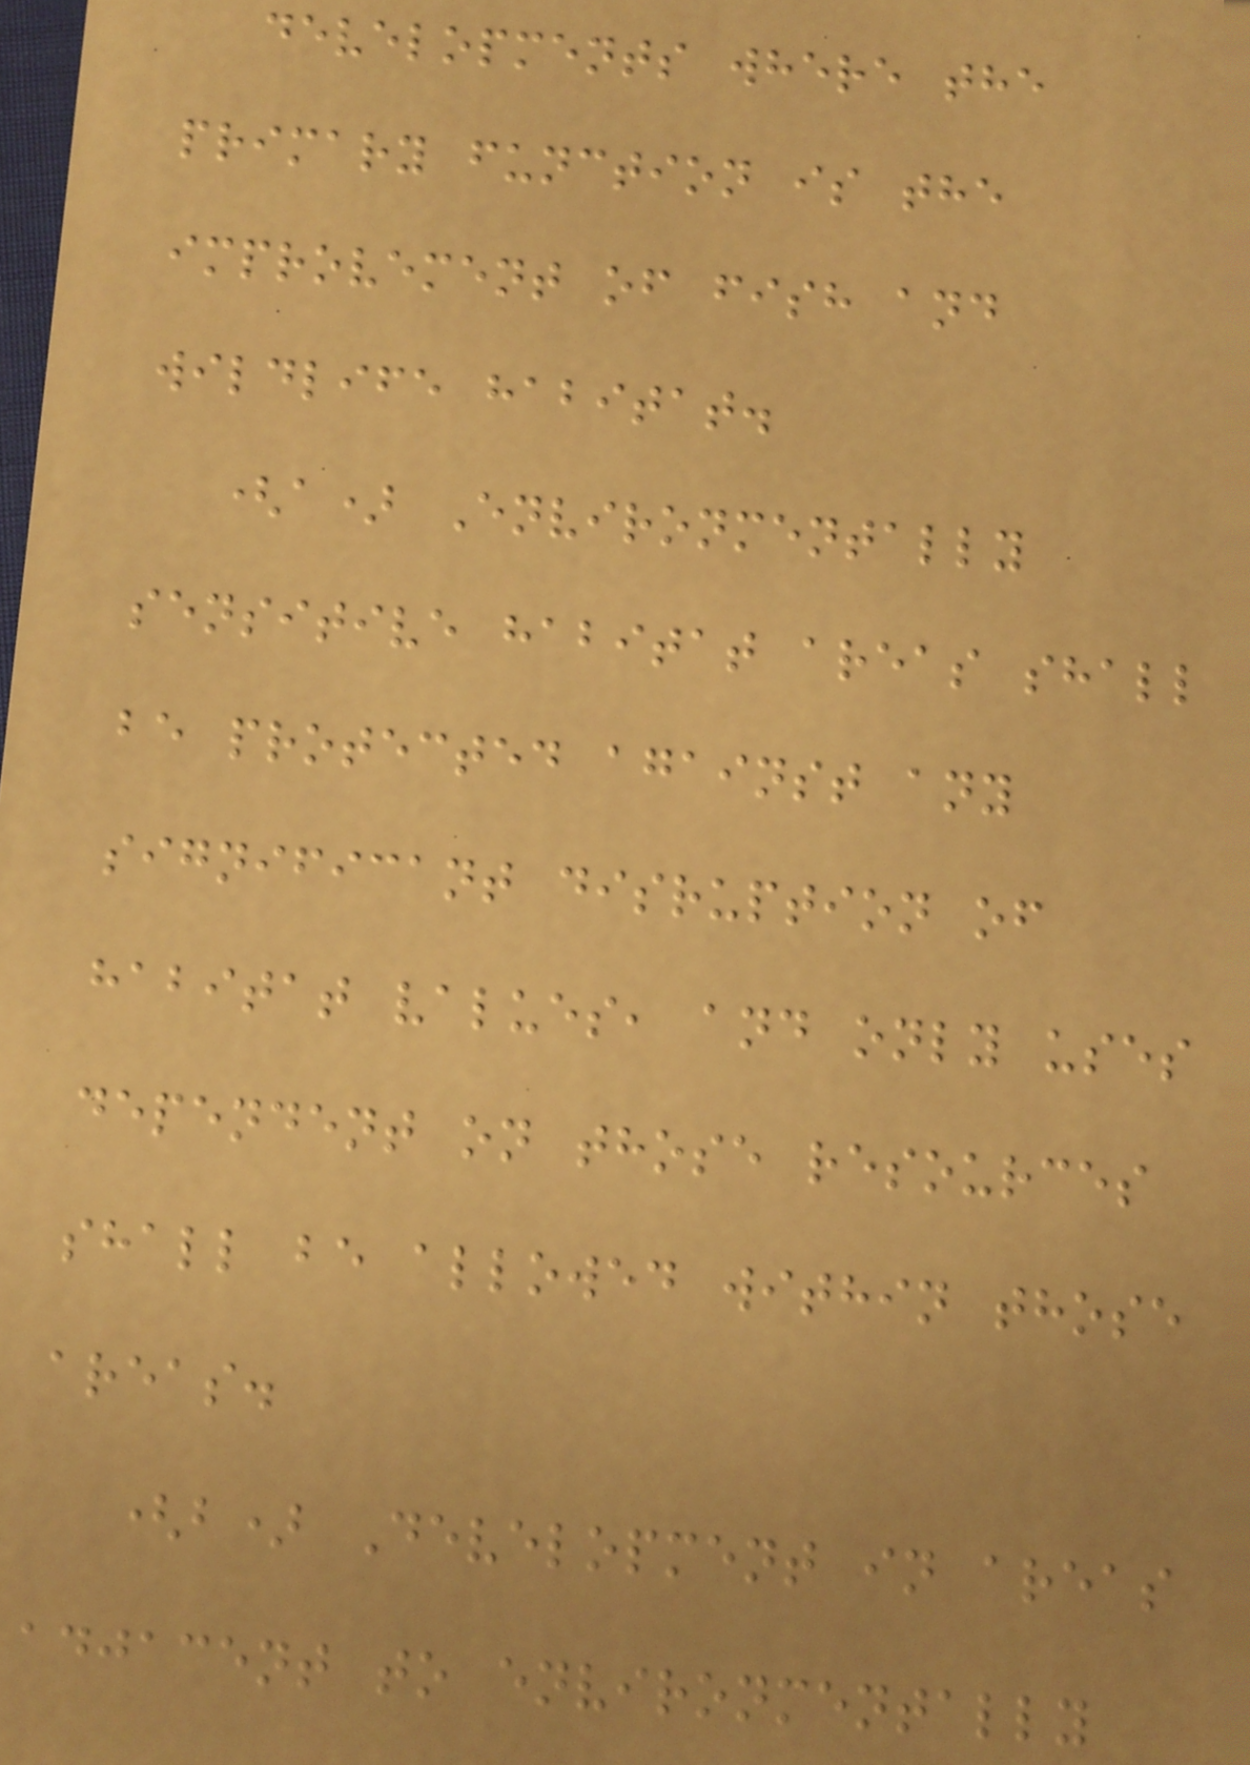developments where the
primary function is the
improvement of fish and
wildlife habitat.
(a) Environmentally
sensitive habitat areas shall
be protected against any
significant disruption of
habitat values, and only uses
dependent on those resources
shall be allowed within those
areas.
(b) Development in areas
adjacent to environmentally
